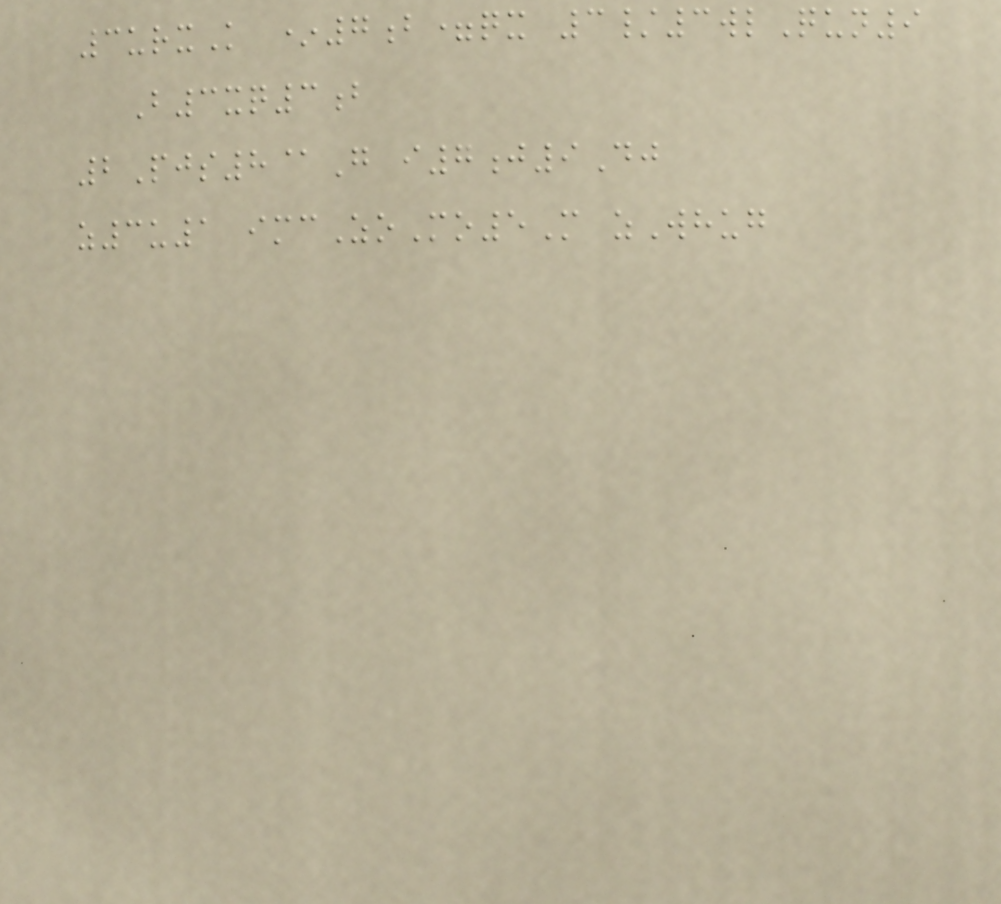3urxK *7b=qx 3/3wlQun9
B3xq3b
2Pjs8@G i7j9Dj
z3u1 imcZoMo5M zWhug
